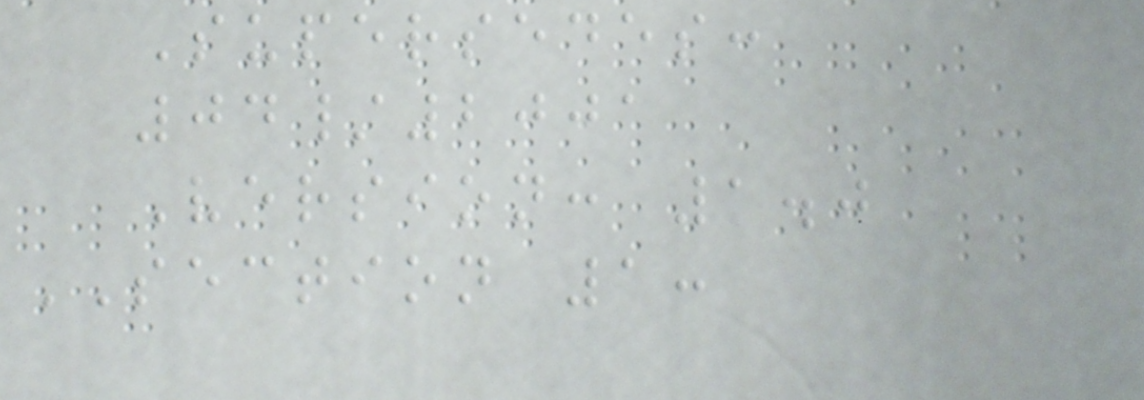Supersedes:
04/2001
Version: 1.0
SECTION 1:
